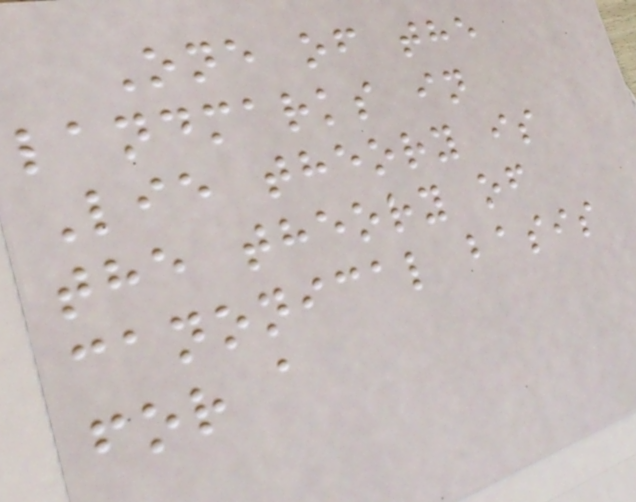One of the
landmarks in
Lie theory is
the theory of
canonical basis
for a
